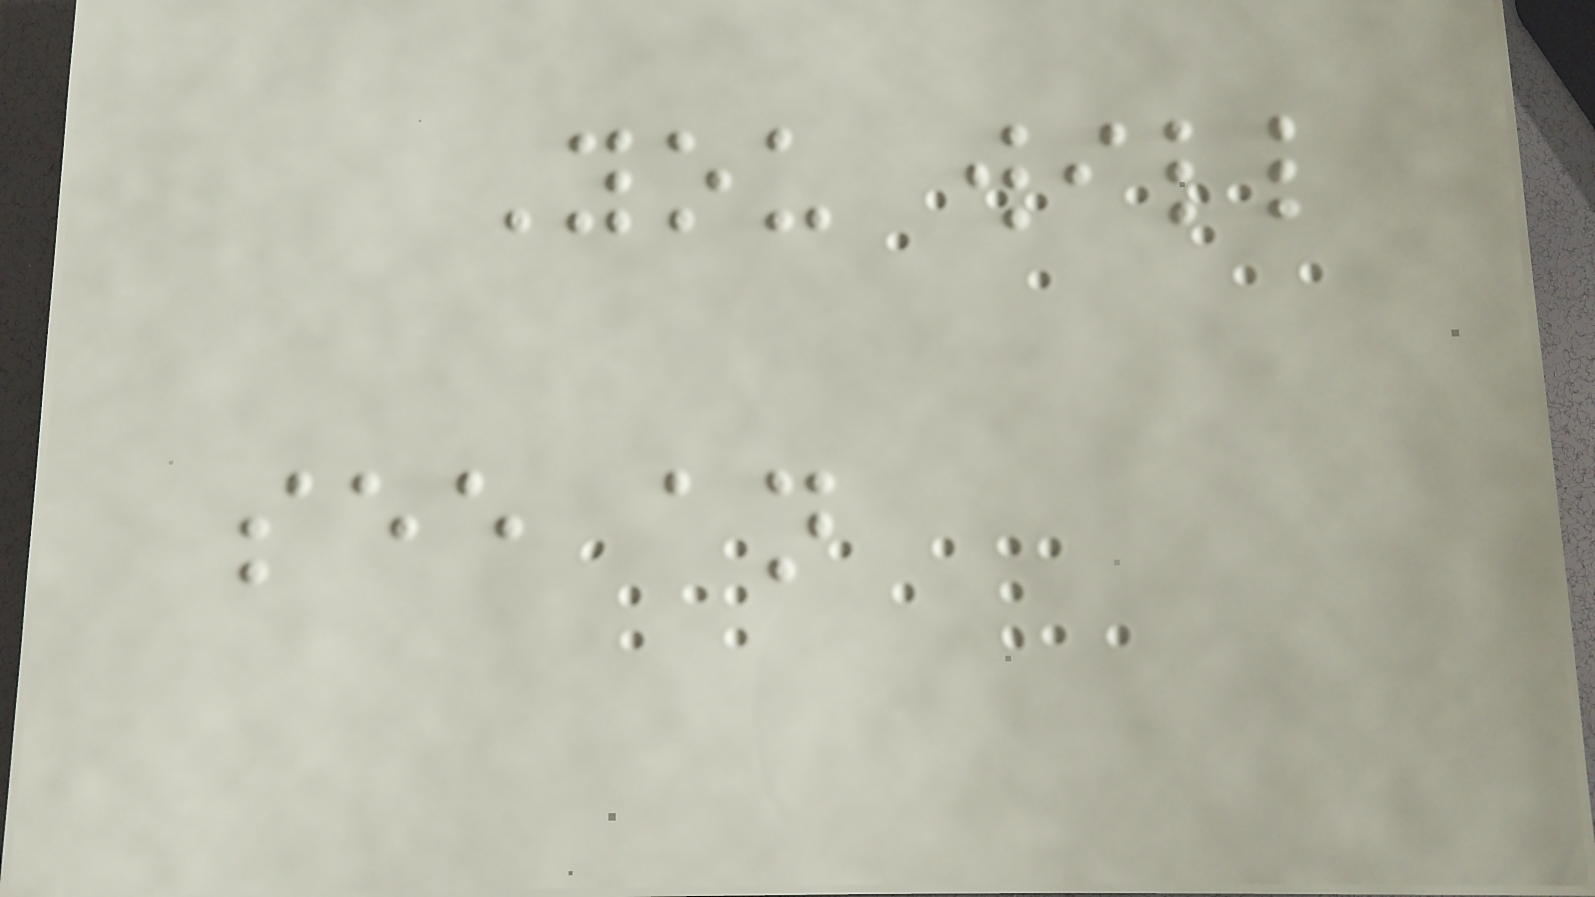You will
see an
